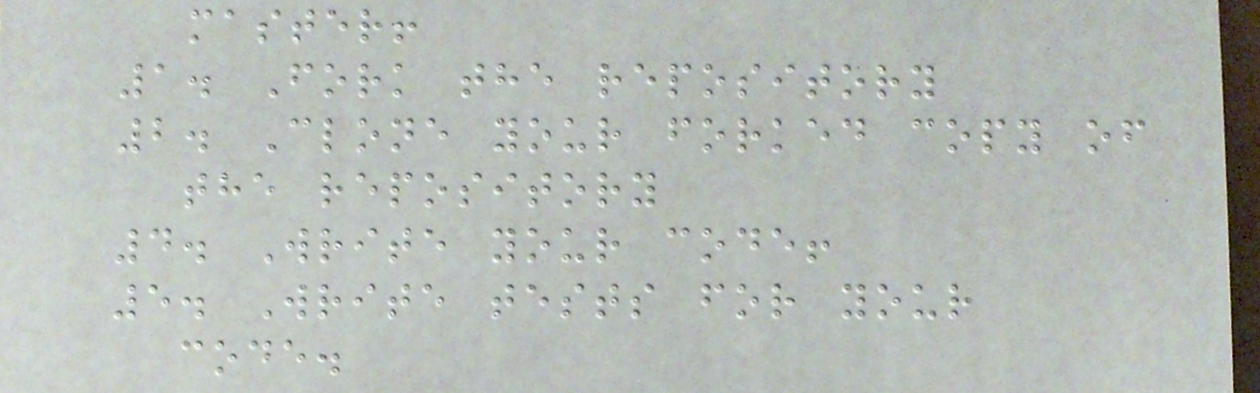master!
1. Fork the repository
2. Clone your forked copy of
the repository
4. Write your code!
5. Write tests for your
code.
